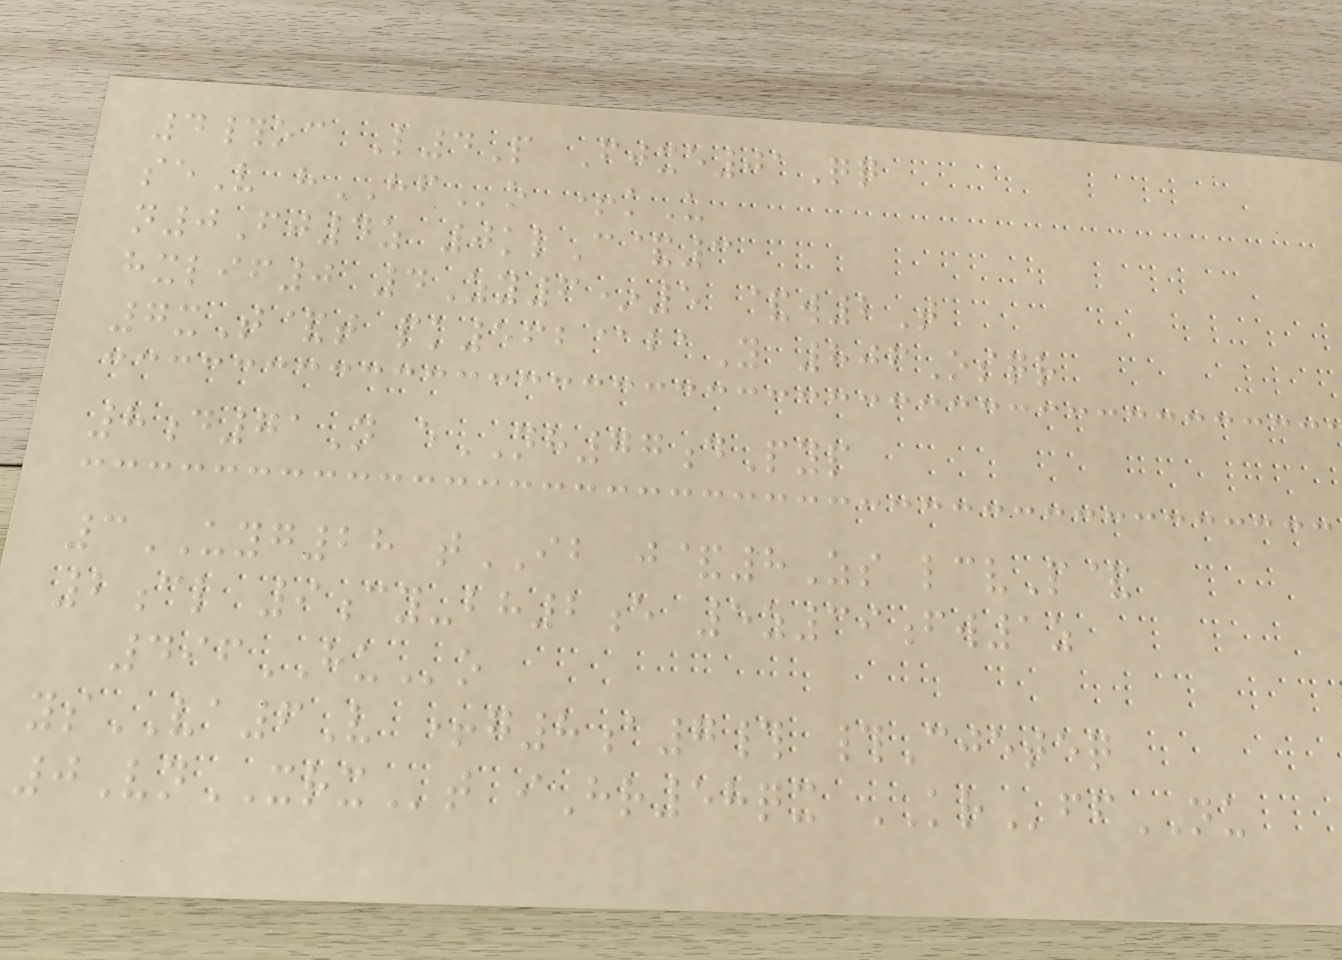4#oc L4P Fjxe01Qq
seV hHFo +kU
n0Fj4z 0klC&3
hxlif0 4Zy6*5 &w2T
7xT&t pk562@baY 806Osqr
8d71N eNH77dPyp
3UYG28 tIB j&8Zs lcvP&
2cl 9cy-bh2e 5z39fw1z
496HUo
ysVA6V +g8a7# #Cjeteq
0VnXRXt iHr58qx KRffNU
